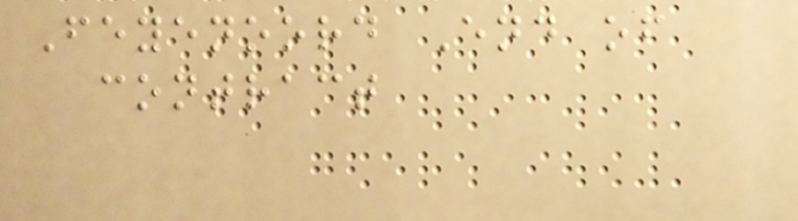Feyenoord End of
contract
